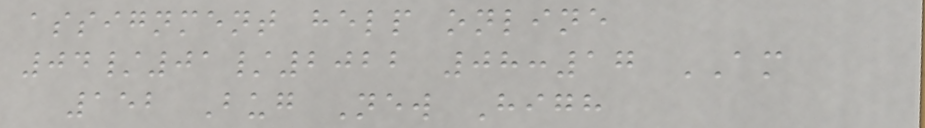assignment help online
04/01/2022 08:17 AM
152 Bug New High
